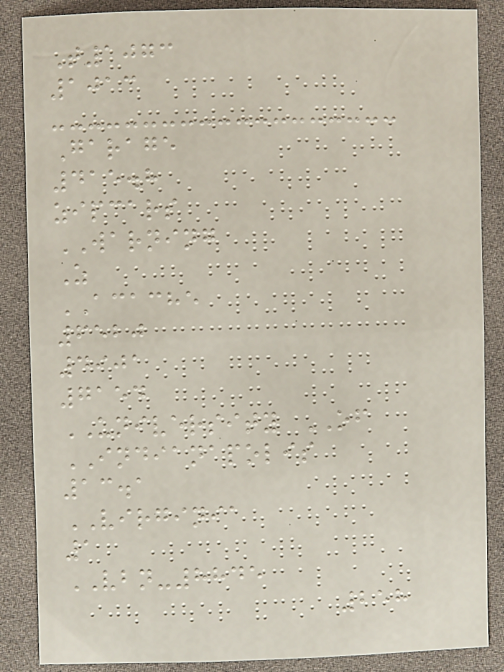T1073
1013
Garage
415.8
zipcars
WARNING
Z
ACACHE
6520
4901
7154
UNIVERSITY OF
INDIANAPOLIS
13.1
VIRGINIA
1
VBN-8845
258
